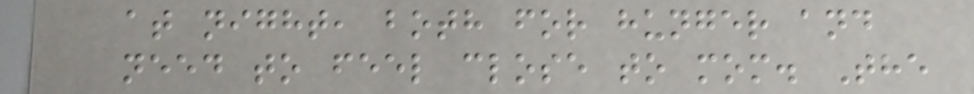at night, both for hunger and
need to feel close to mom. The
